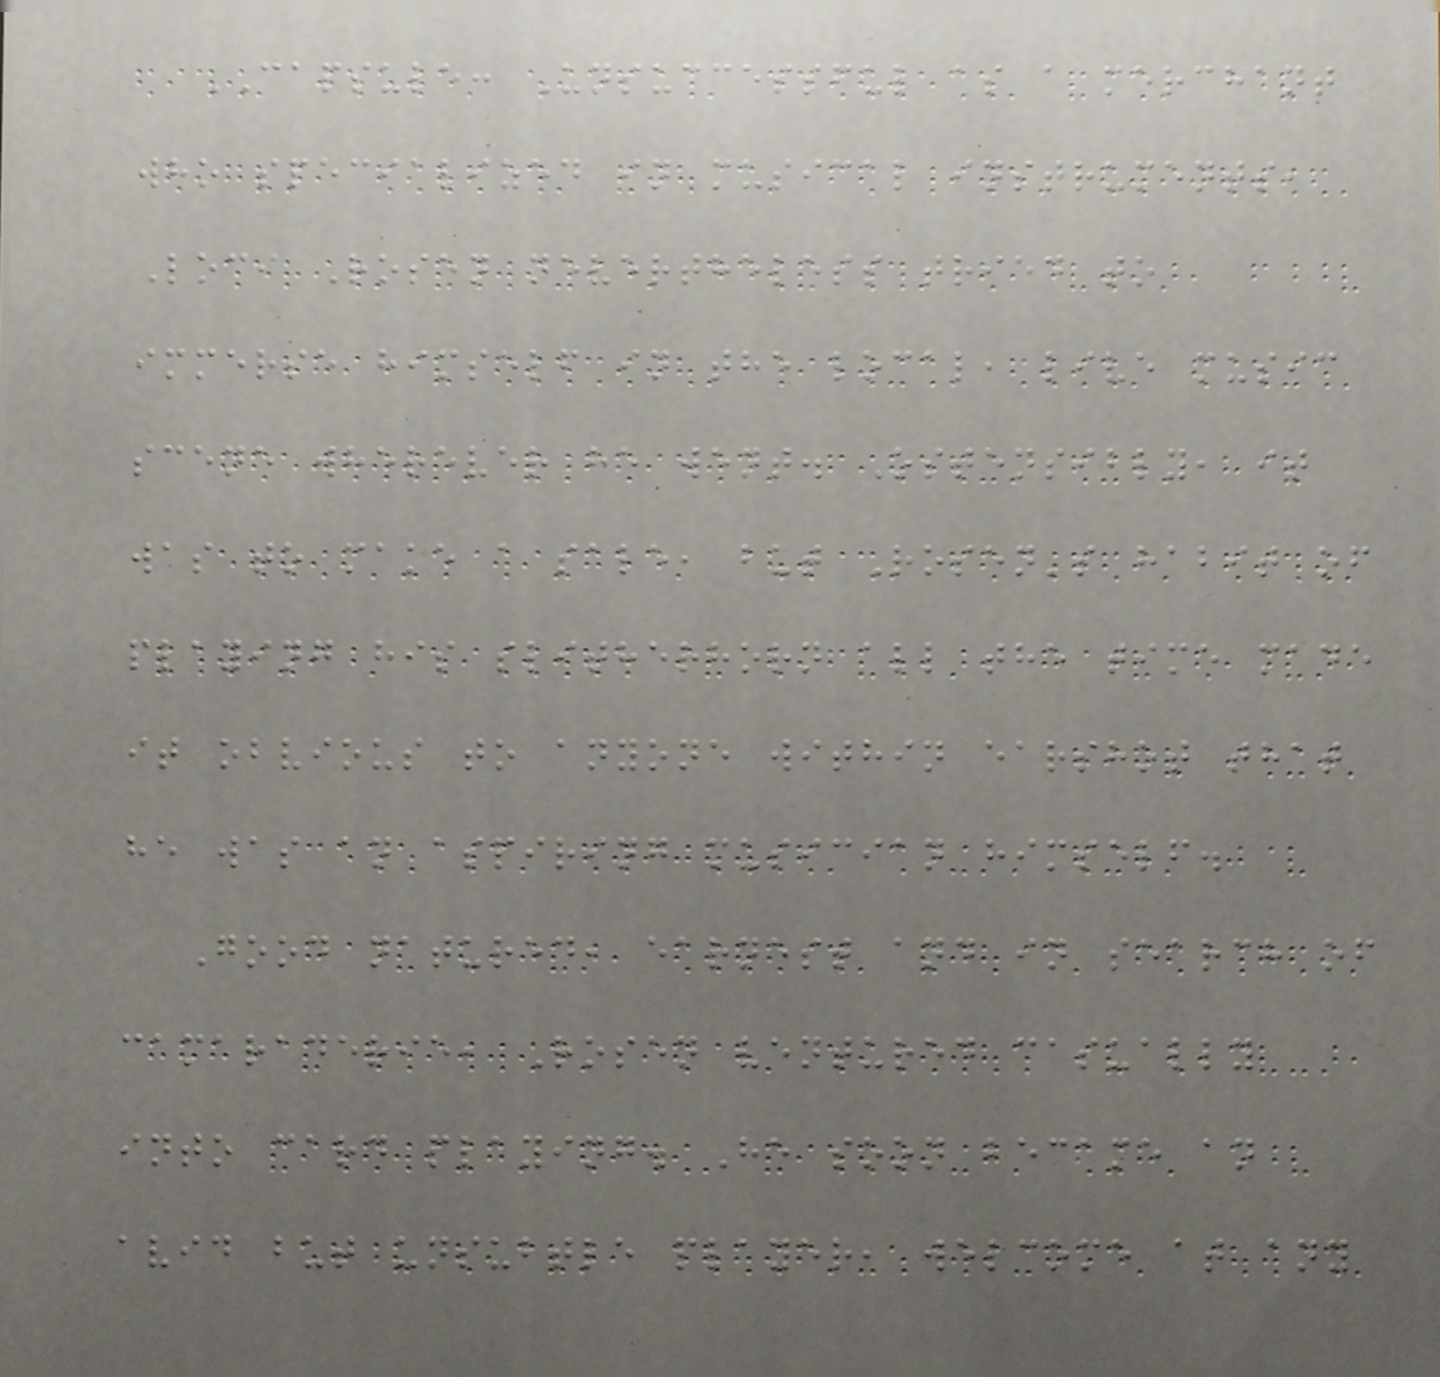CAPSULE: Unsuccessful as a merchant
who specialized in musical instruments,
Loci Rosen nevertheless tried to
immerse himself in the local, live music
scene wherever he went. Ostensibly, it
was to make a sale, but Rosen's habit of
playing his slitherhorn all the time made
it obvious to anyone within earshot that
he was an aspiring musician himself.
Good natured, earnest and in search of
camaraderie, Rosen ventured casually
into card playing. He soon became an
avid but unsubtle player, welcome at any
